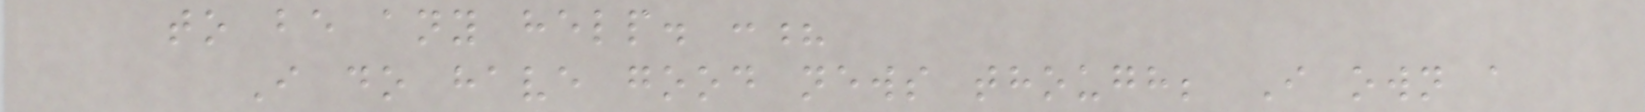to be any help. :?
I do have good news though; I own a
